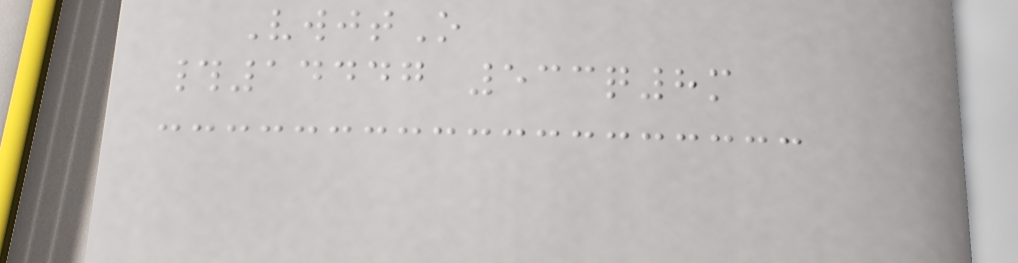VwjtO
#14447 533q8m
